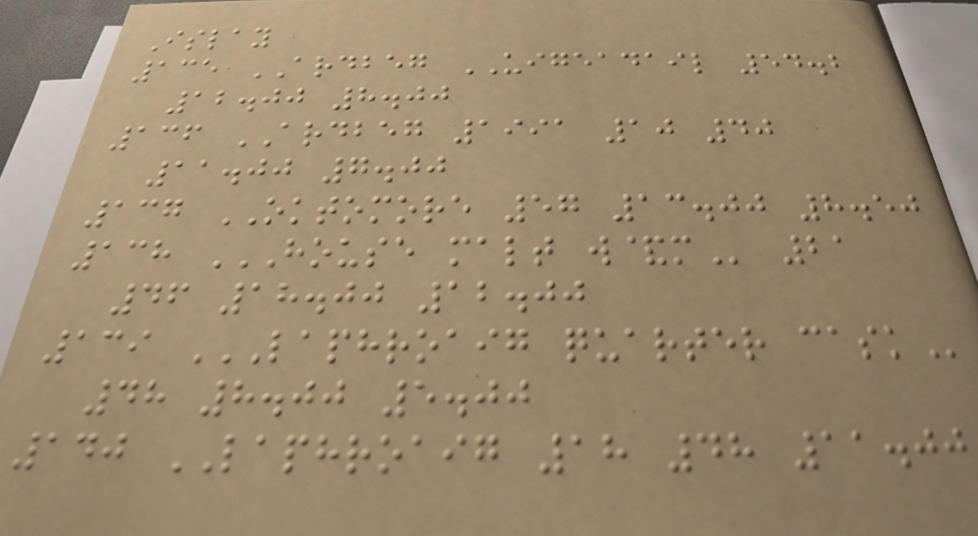Islay
135 ARDBEG UIGEADAIL 54.2
12.00 8.00
136 ARDBEG 1991 10 40
11.00 7.00
137 OKTOMORE 57 13.00 8.50
138 HOUSE MALT W&M 21
46 18.00 12.00
139 LAPHROAIG QUARTER CASK
48 8.00 5.00
140 LAPHROAIG 18 48 11.00
